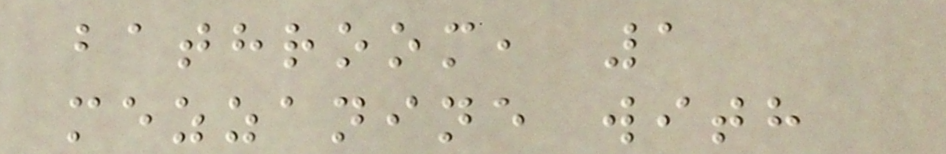bathroom, 1
mezzanine with
